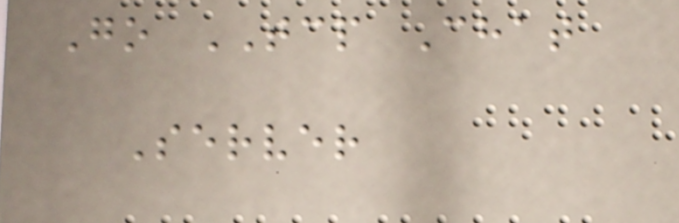Go TCP Chat
Server
